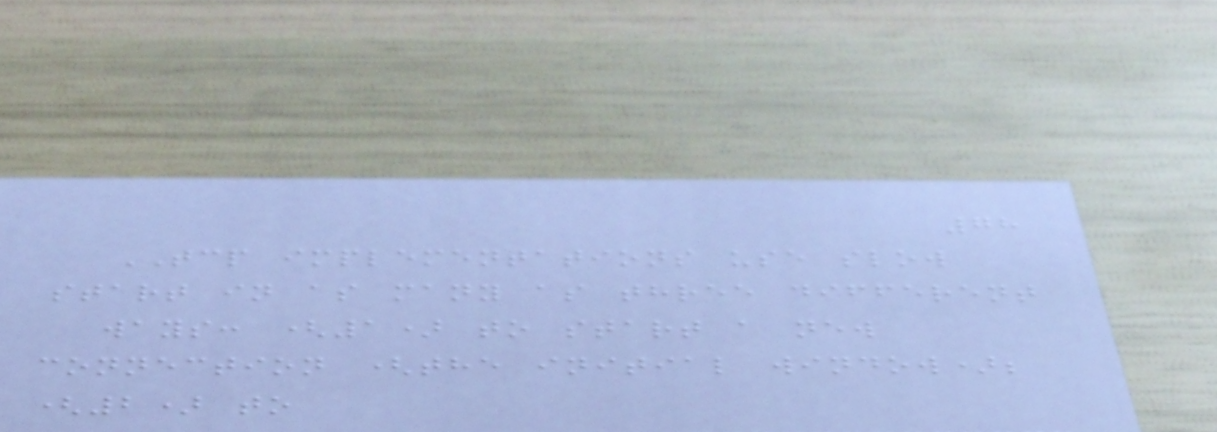78
TCP implementations use slow
start in as many as three different
ways: (1) to start a new
connection (the initial window);
(2) to
